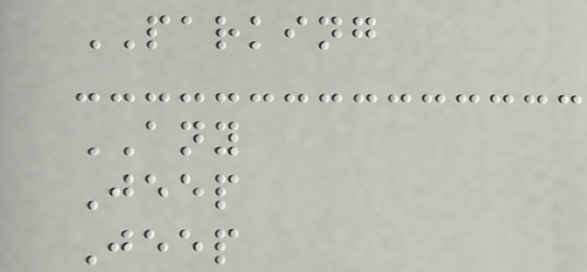PARKING
ANY
Jeep
Jeep
